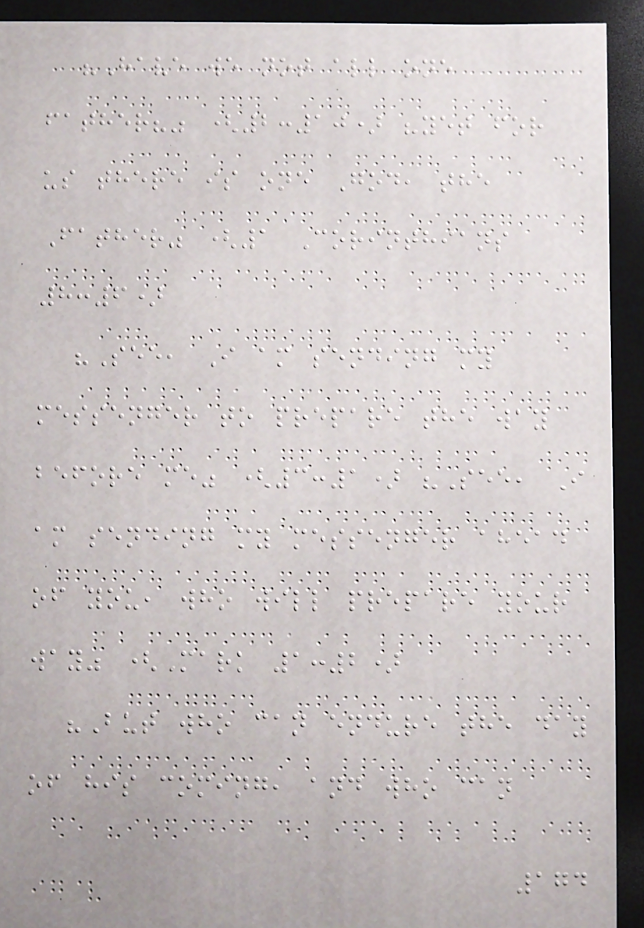"Have we not all one
father?" (2:10) "yet for
us there is one God, the
Father" (1 Corinthians
8:6)
"See, I am sending my
messenger to prepare the way
before me" (3:1) "See, I
am sending my messenger ahead
of you, who will prepare your
way" (Mark 1:2)
"But who can endure the day
of his coming, and who can
174
